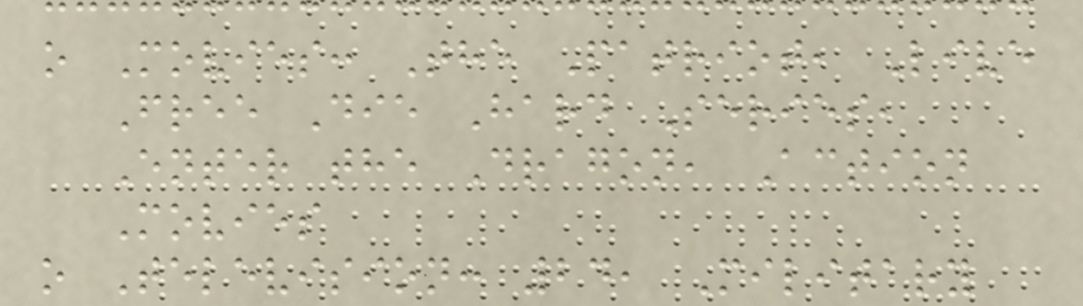o Movies: The Patriot, Live
Free Die Hard Series,
Enter the Dragon, Action
Movies
o Television: 24, Military
